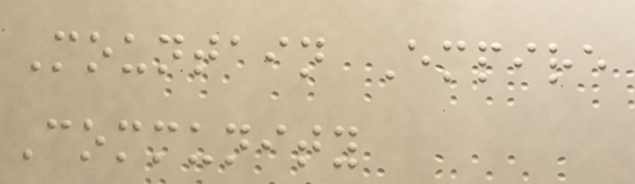Mountain Empire
Community
